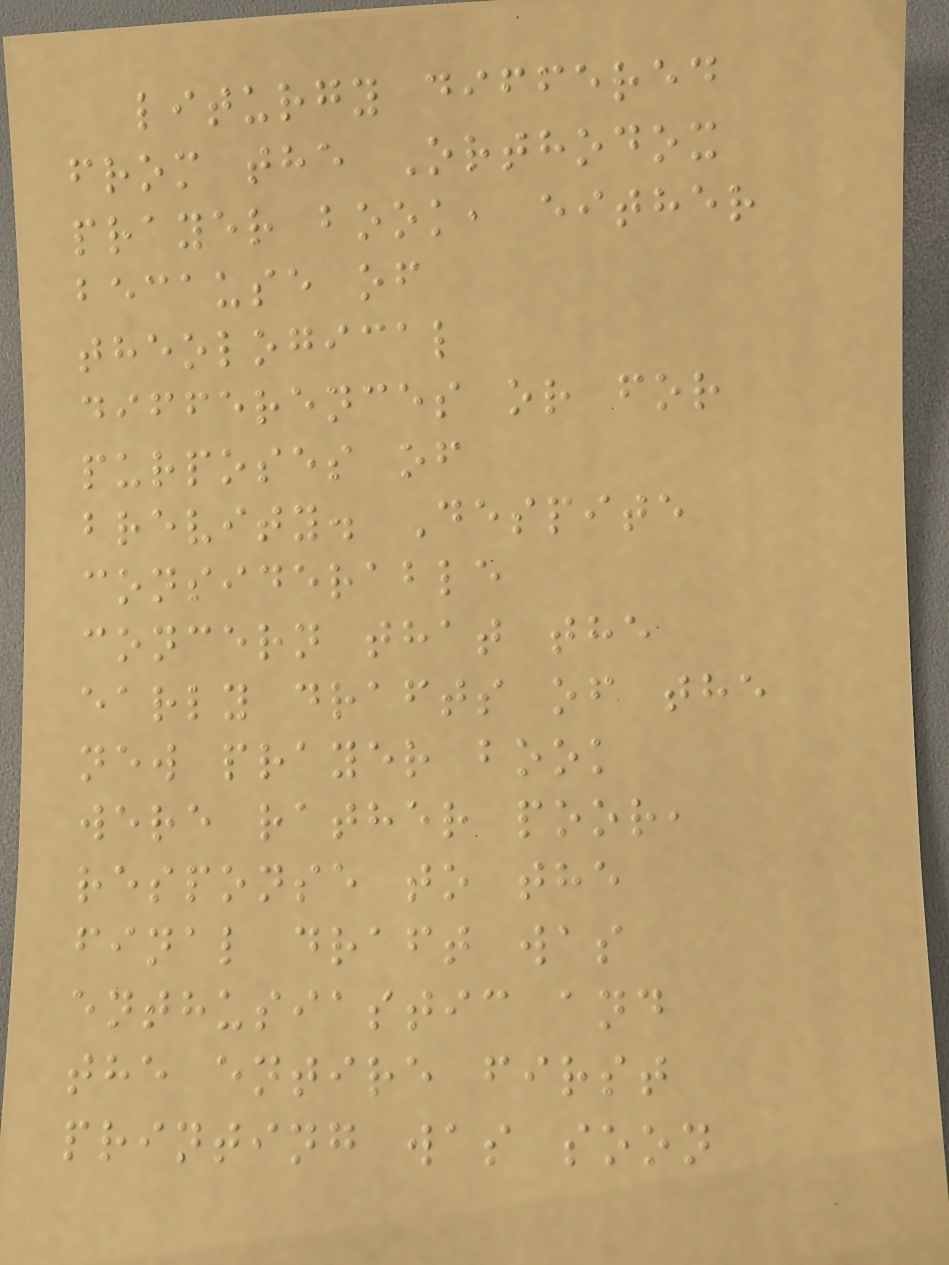liturgy differed
from the Orthodox
prayer book, either
because of
theological
differences or for
purposes of
brevity. Despite
considerable
concern that the
early drafts of the
new prayer book
were rather poor,
response to the
final draft was
enthusiastic and
the entire first
printing was soon
